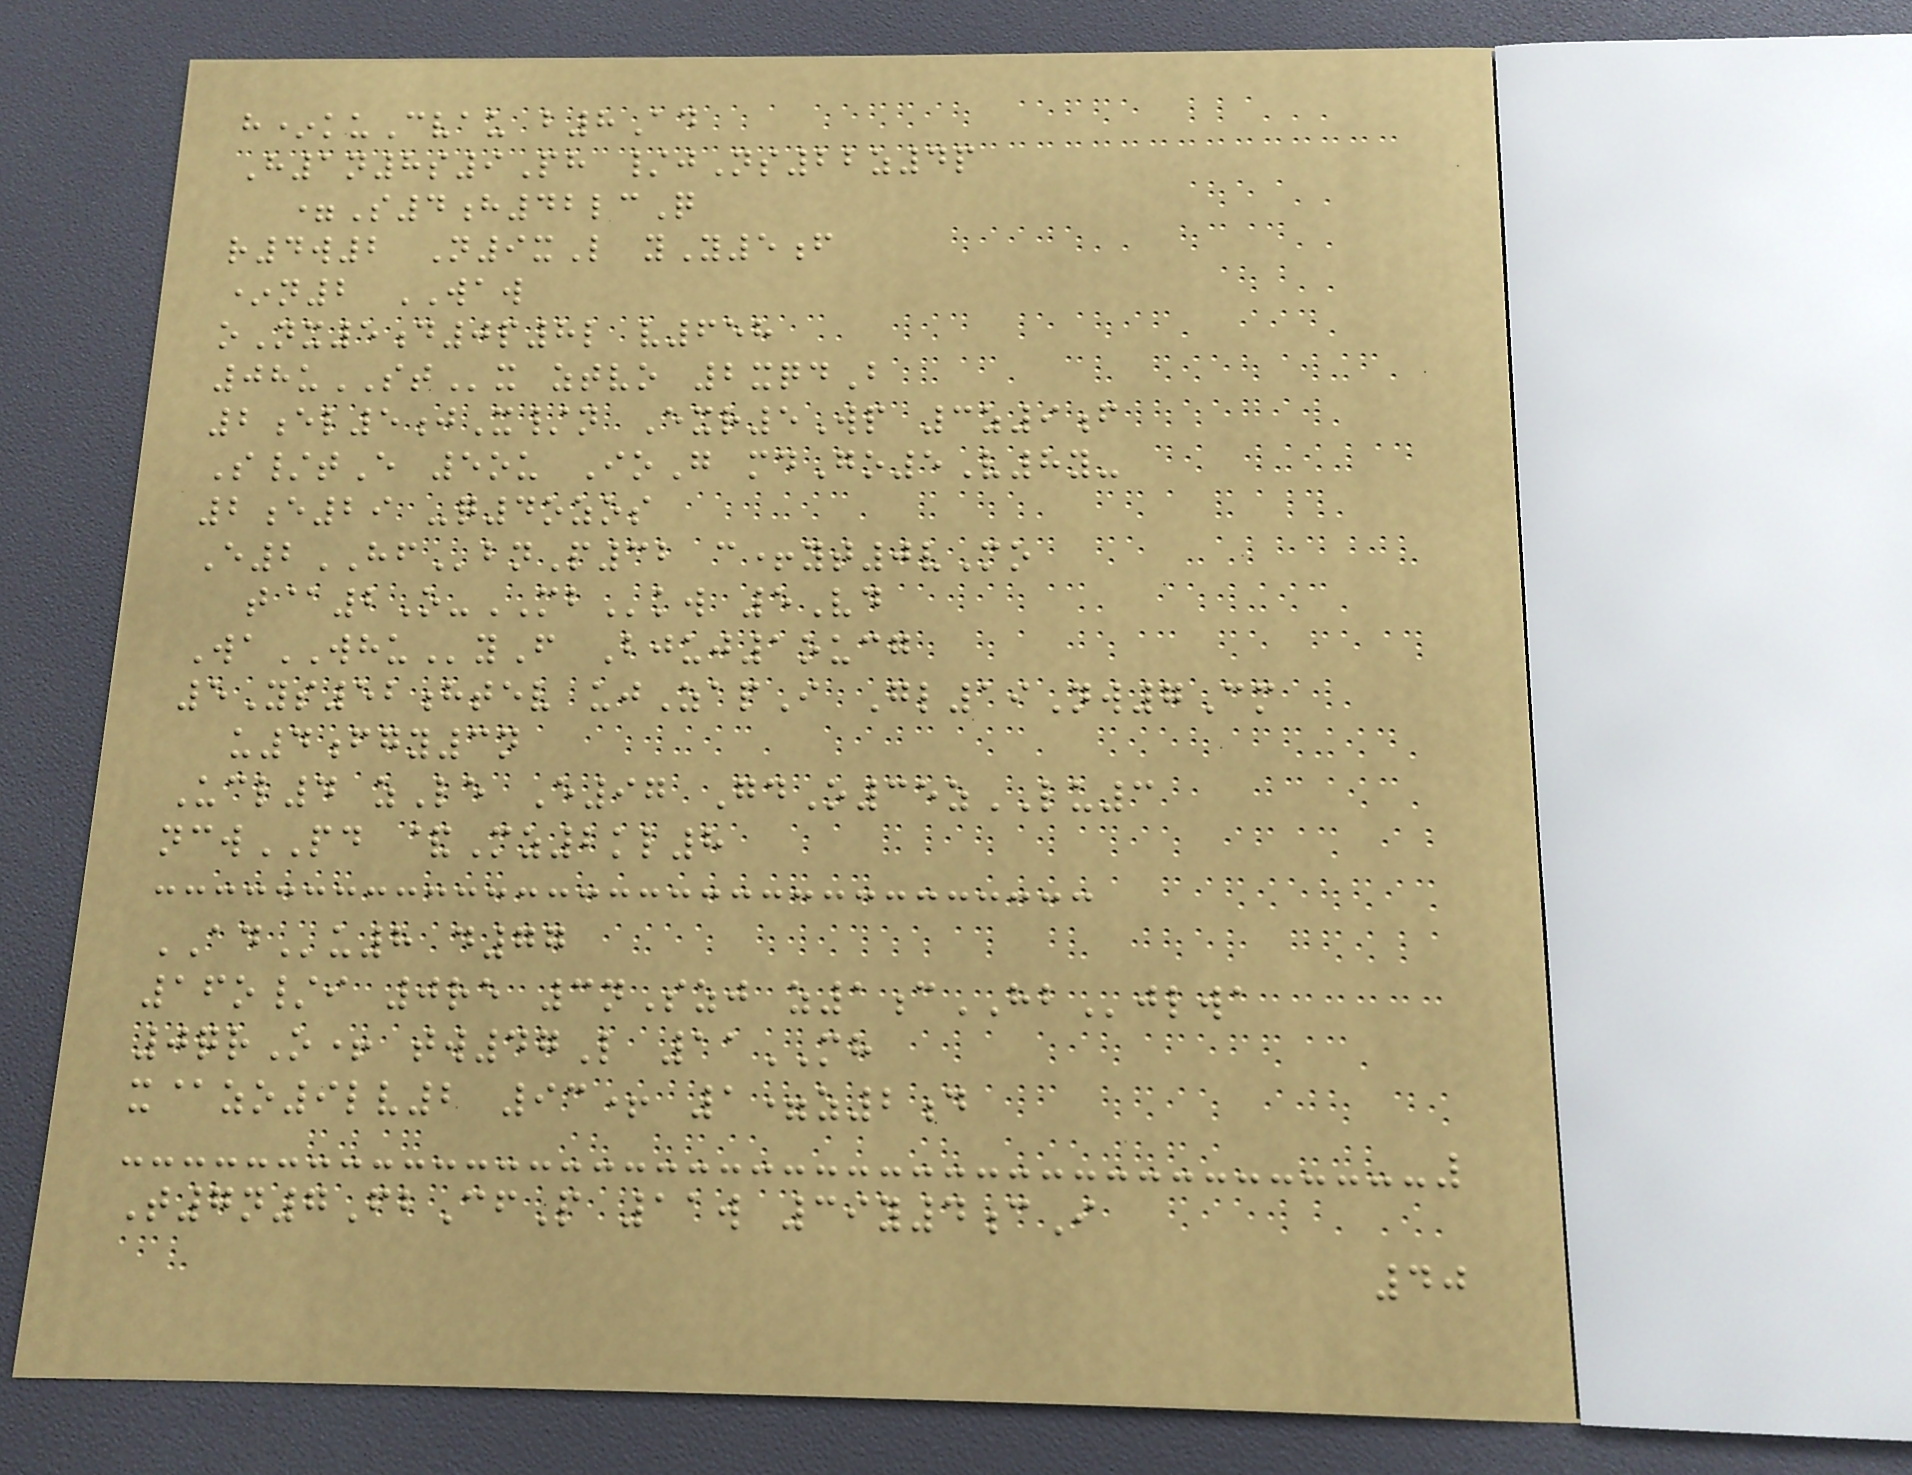h*kuCvau b8Ad
H1n8s9Ph /jNs22z4p
=S4h42lcQ
r4w2 N9xL yY5f
*n2 WAW
oNx5d0p8l v658
08uSTx ztvo 2xqdB
2el5jX/n Exr5Wp 3z9f
S/tE 5ou IoG mdGo5V8y-
2e29 -q4ozos
E2HFbnP32 c+yt0vMo
t@2O-MBkw 5Vd
WaWHUyF Bjuj1oucg
5Ys52htev ujZapI Gl19Nw7Cm
u4fgy3n
Ucl4 zLe E97 GdO35zLU3
ncwPD &Mz2kl8
ADu8 d77
16o/i 0re 3nSzj z1cHBjlwa
0qrO+ tw47L 11MH
x@zo9lv2 93+ 1=z2d
T7n7FbCfP 11w 39y4cI
40
